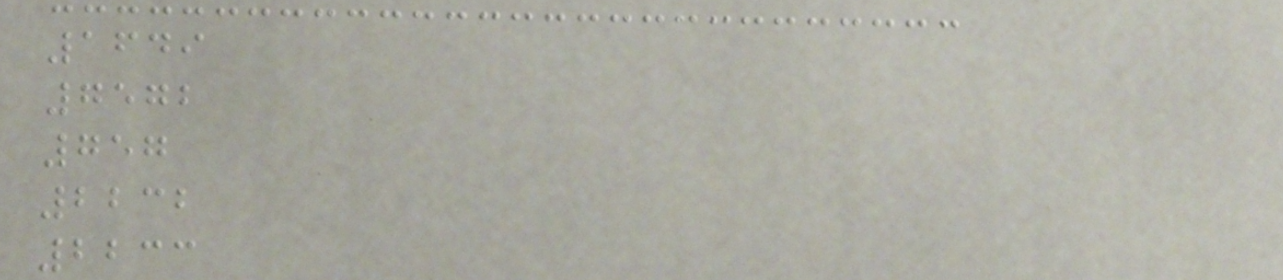1649
7572
757
2232
2233
